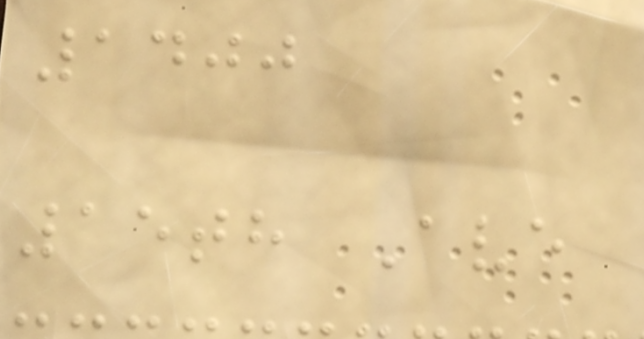1400
15th Ave
